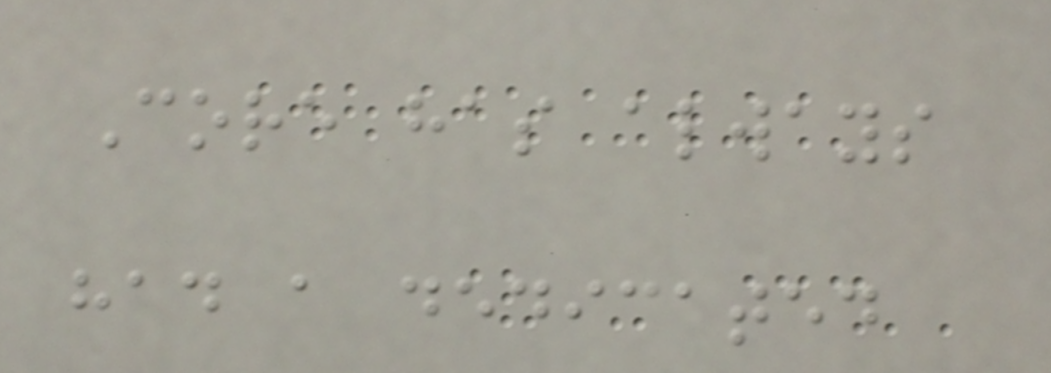Core has always
had a dedicated
